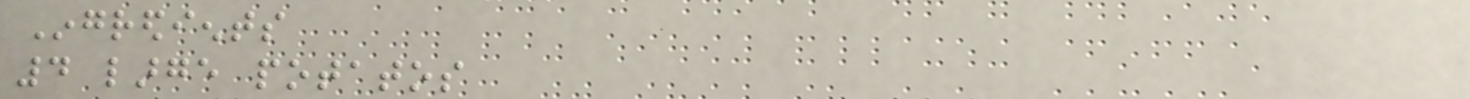Ingredients
4 large potatos
